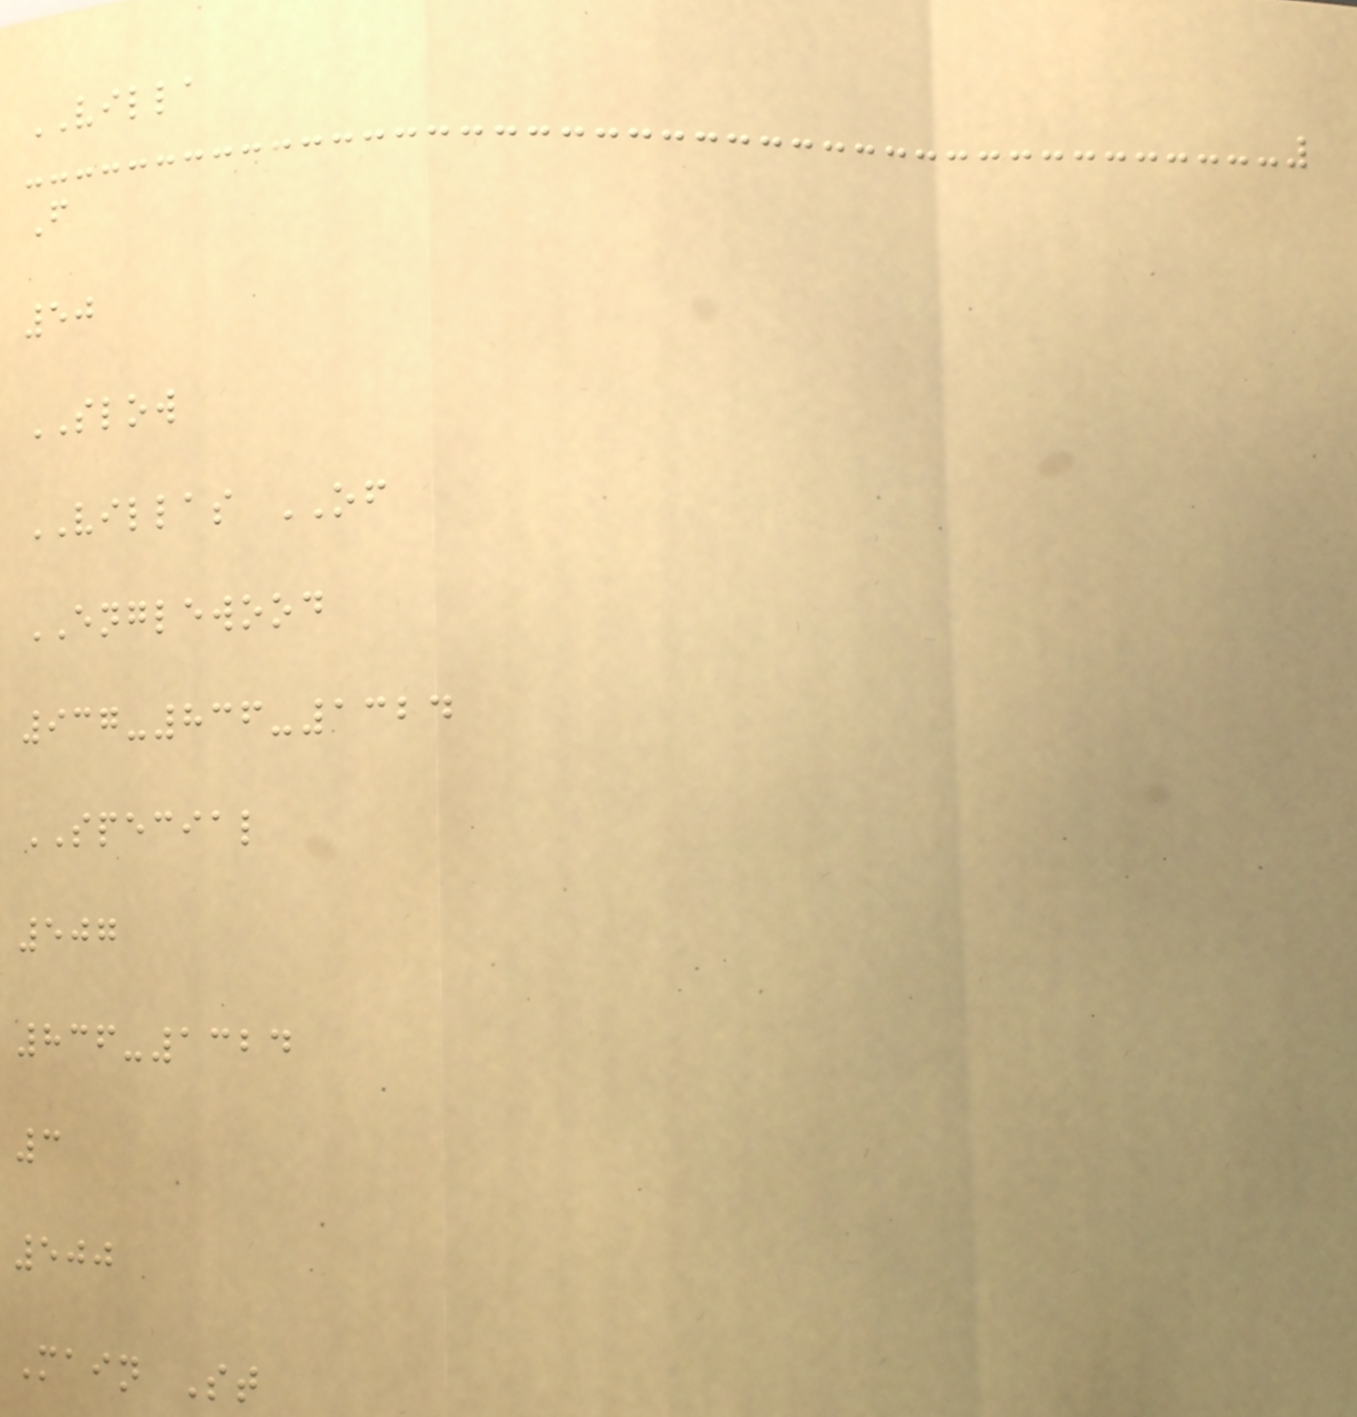VILLA
F
50
SLOW
VILLAS OF
ENGLEWOOD
937-836-1324
SPECIAL
507
836-1324
3
500
Main St
